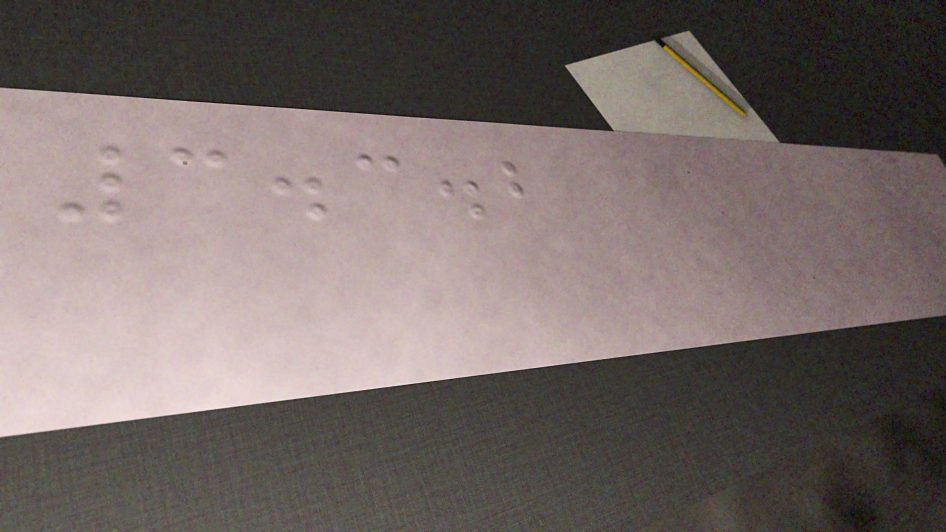3.3.2
